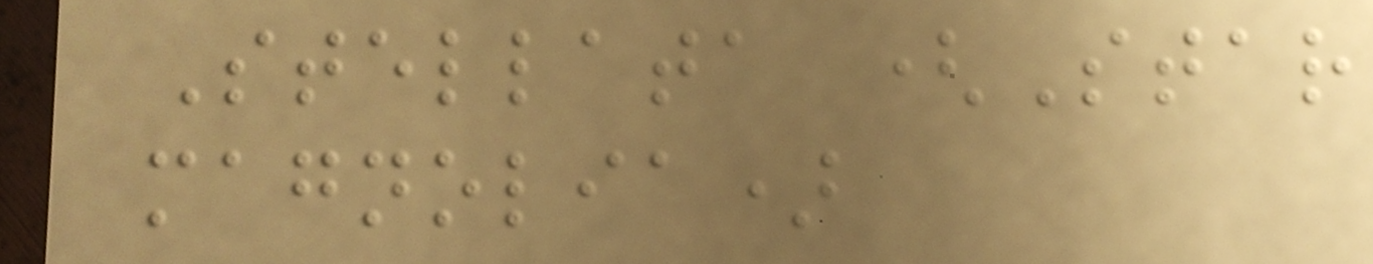Stellata (Star
magnolia)
